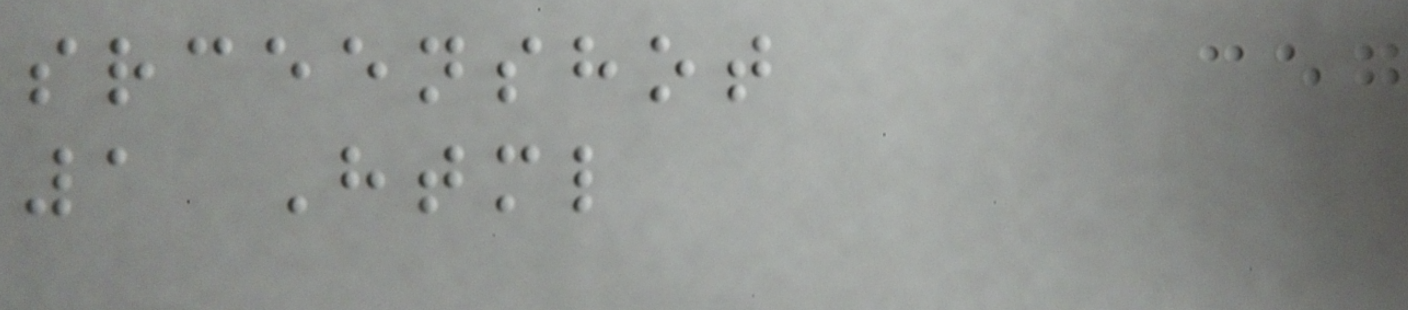srceenshot
1 Html
